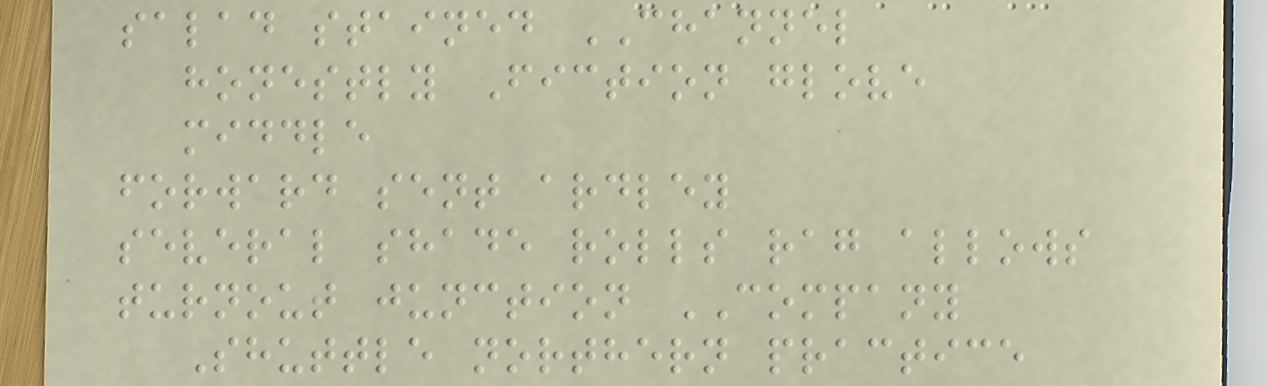salad stained CHANNEL
honestly Fiction glove
middle
forward sent ardley
several shade rolls rag allows
turnout junction COMPANY
Shuttle northern practice
